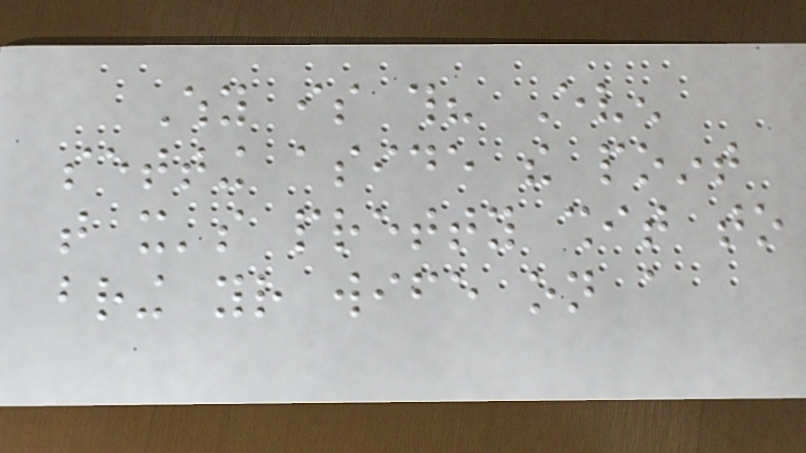Why is this? Even
setting aside the point
that it's pretty shit to
bring your wife on a
